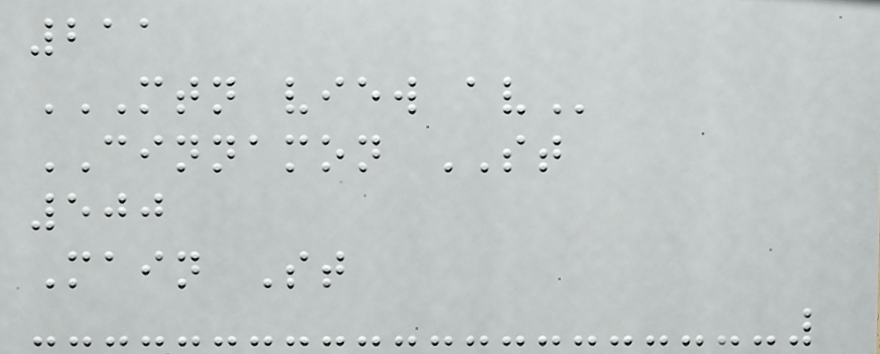211
MTN VIEW AV
CINNAMON ST
500
Main St
